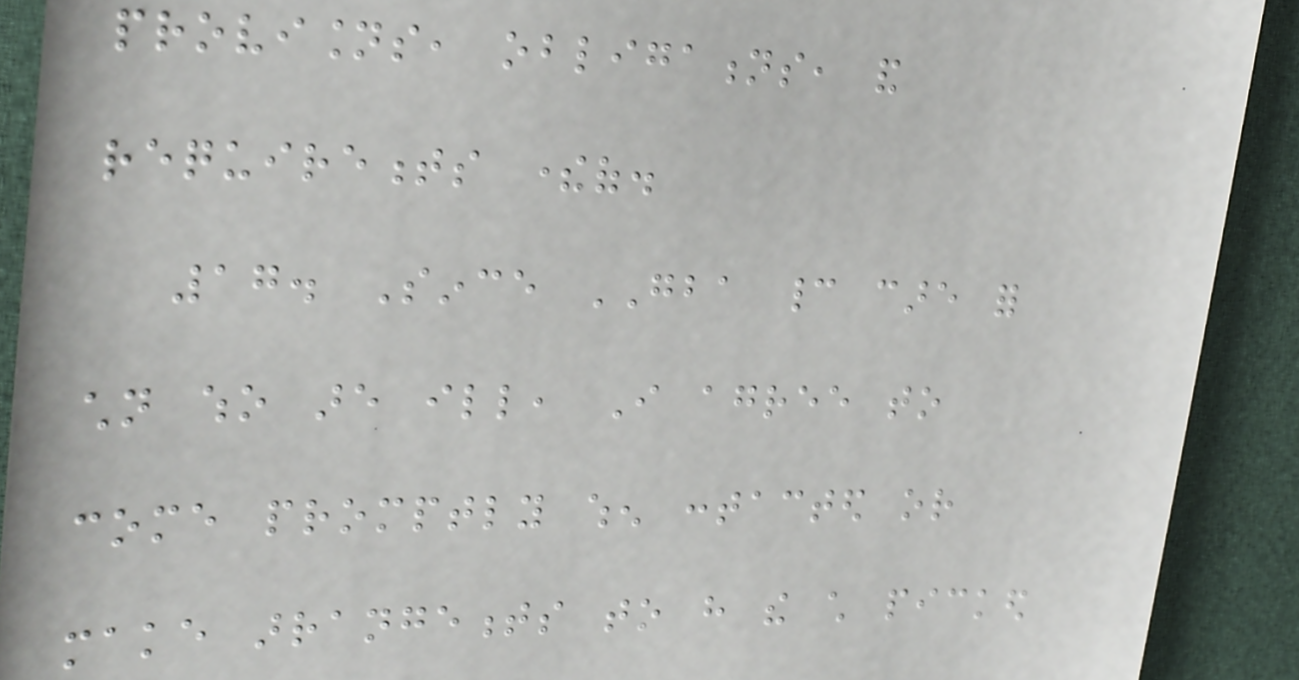provisions, obligations, and
requirements thereof.
17. Since GBA cannot care for
children who are ill, I agree to
come promptly when contacted or
make arrangements to have the child picked
